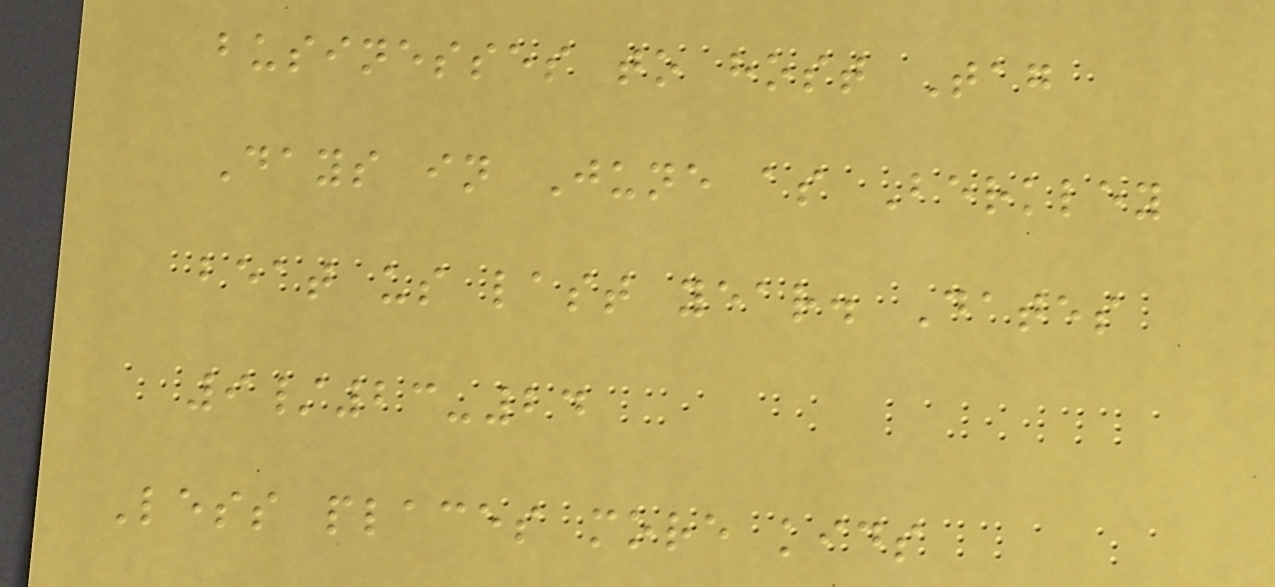businesses to host Tag
Days in June as Berkley
beat us last year. Dates
9/23-24
Less places more kids
